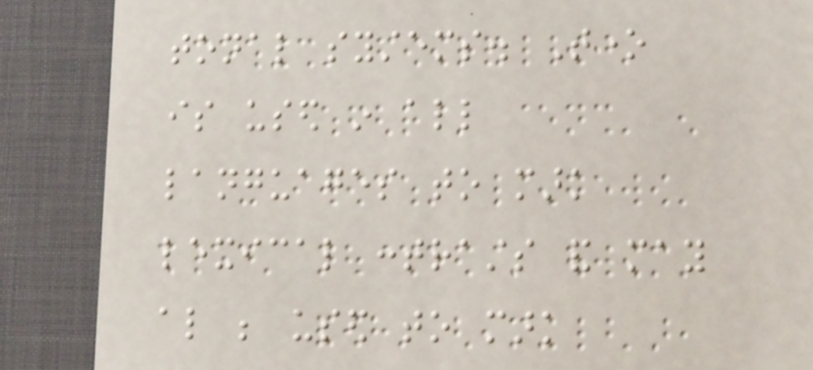tonal systems. Tone
is used in all
languages to mark
lexical contrasts and may
also be used to mark
